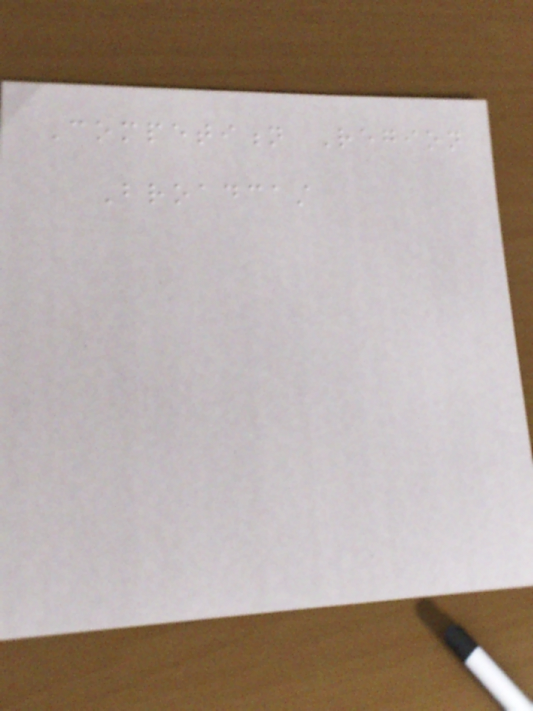Competition Region
Broadcast
